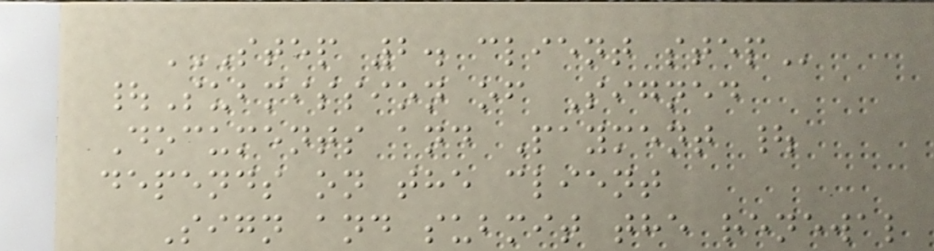STEP 2. CLIENT STEP
|Submission of Signed
Documents and Payment |
depends on the client
Sign and submit the renewal
